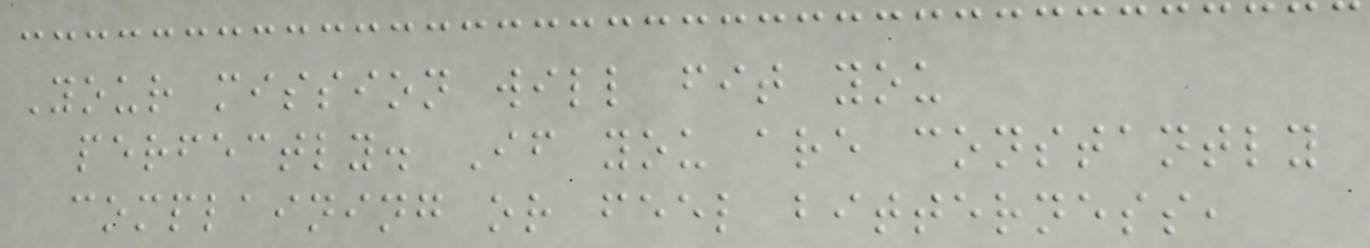Your mission will fit you
perfectly. If you are constantly
complaining or feel bitterness,
